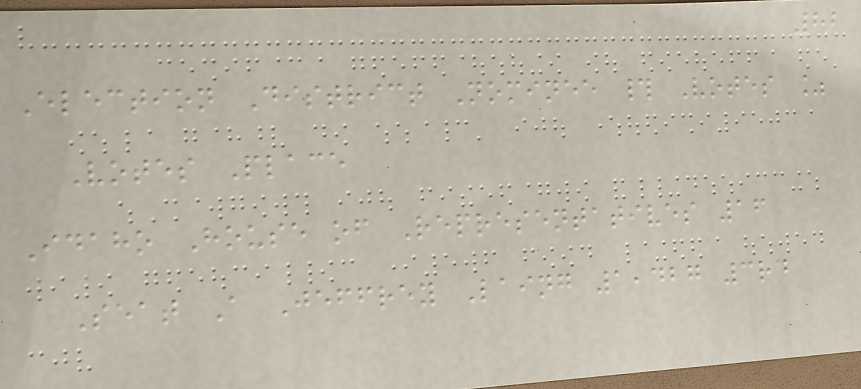82
Election District Nominee # Votes %
Votes Place
Idaho House of Representatives 16
Seat A Jeffrey Laing 1,427 3rd
